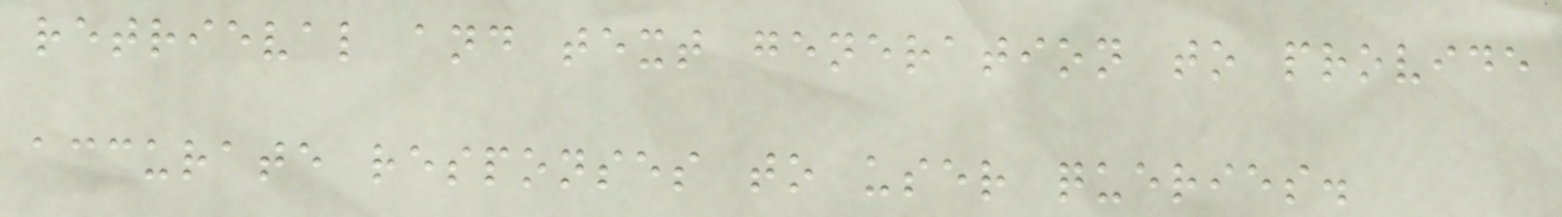retrieval and text generation to provide
accurate responses to user queries.
